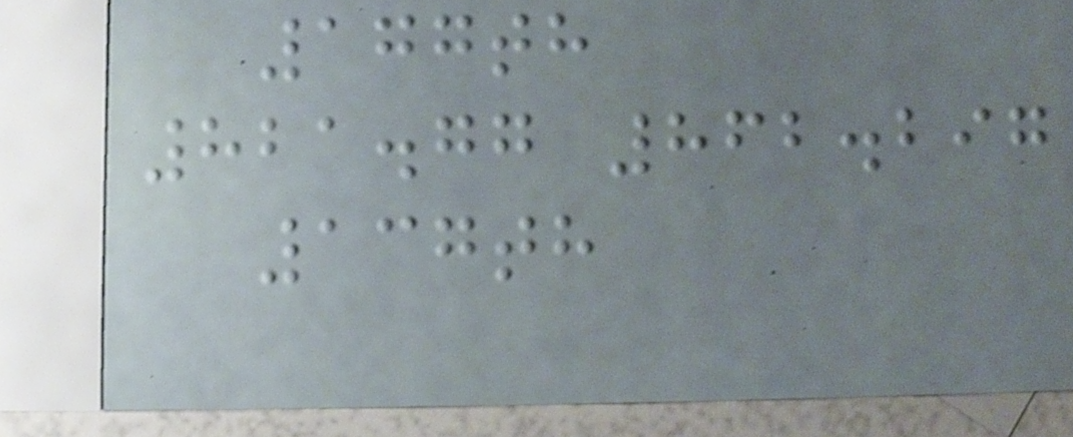177th
821.77 862.297
137th
